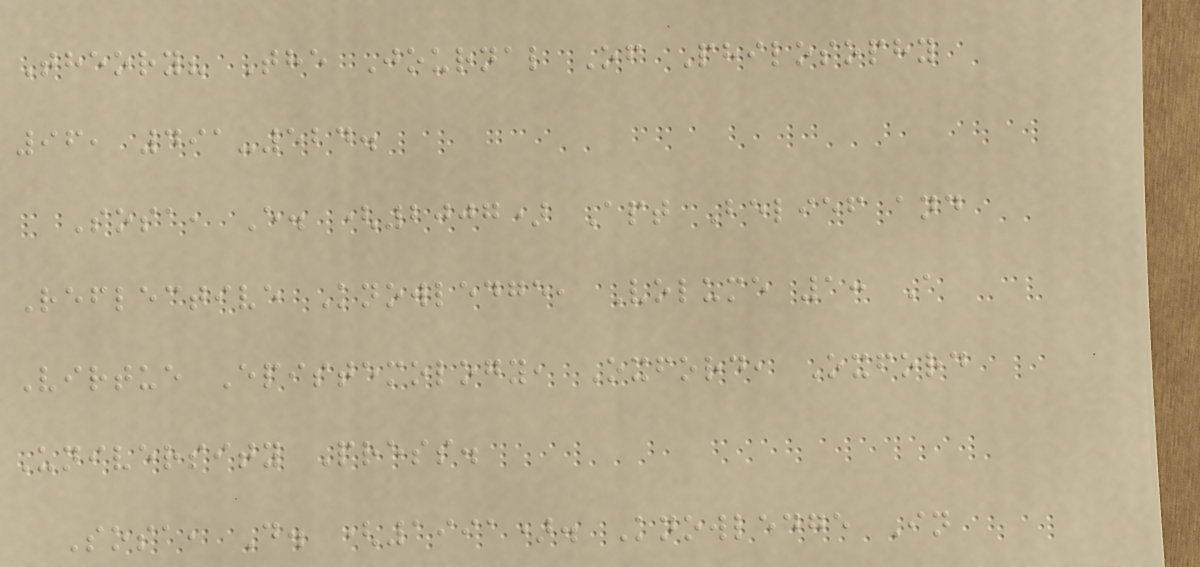Theory? The Journal Of Philosophy
96, 491-524.
Sosa, E. (2007) Apt Belief and
Reflective Knowledge, Volume 1: A
Virtue Epistemology, Oxford, Oxford
University Press.
Sosa, D. (1991). Knowledge In
